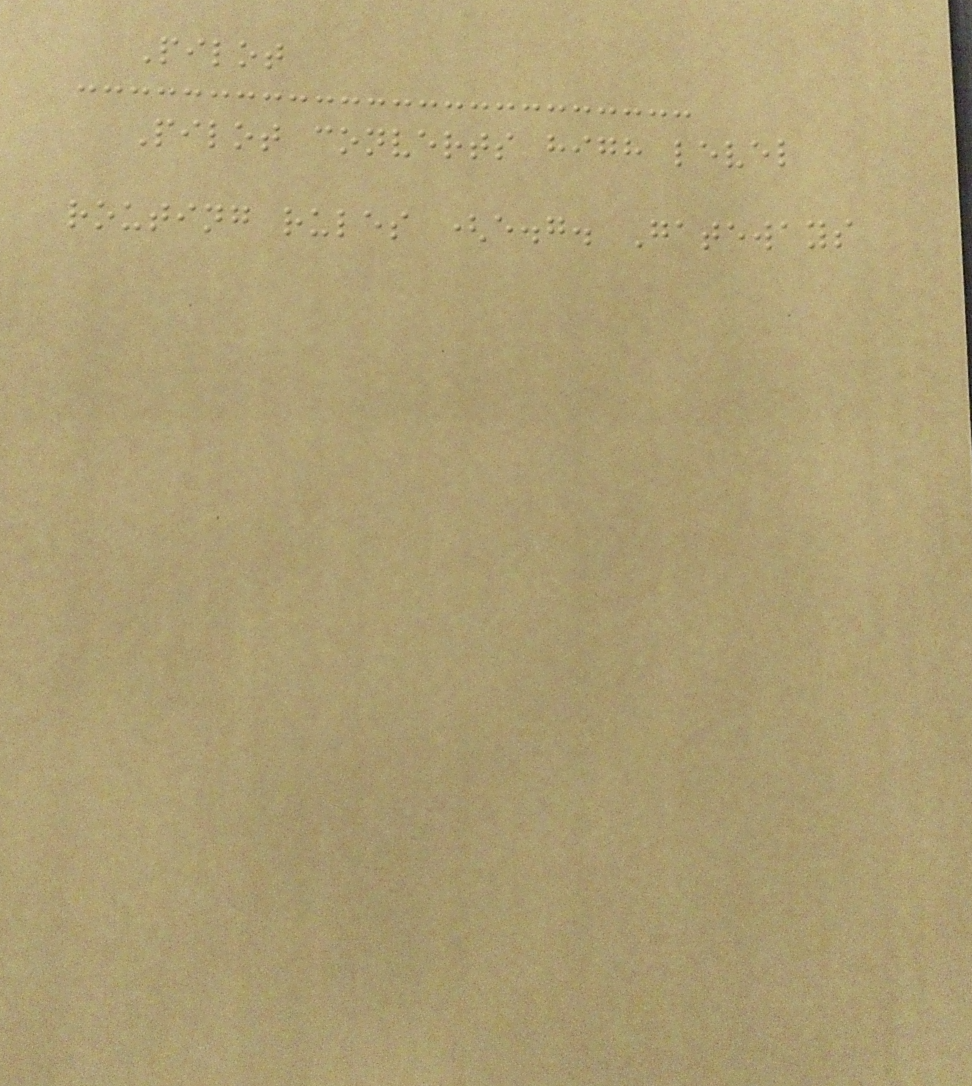Pilot
Pilot converts high level
routing rules (e.g. Gateways
